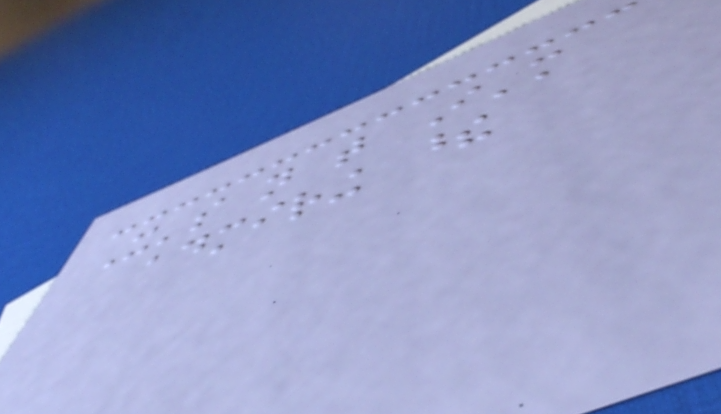It's not that I'm
admiring these
